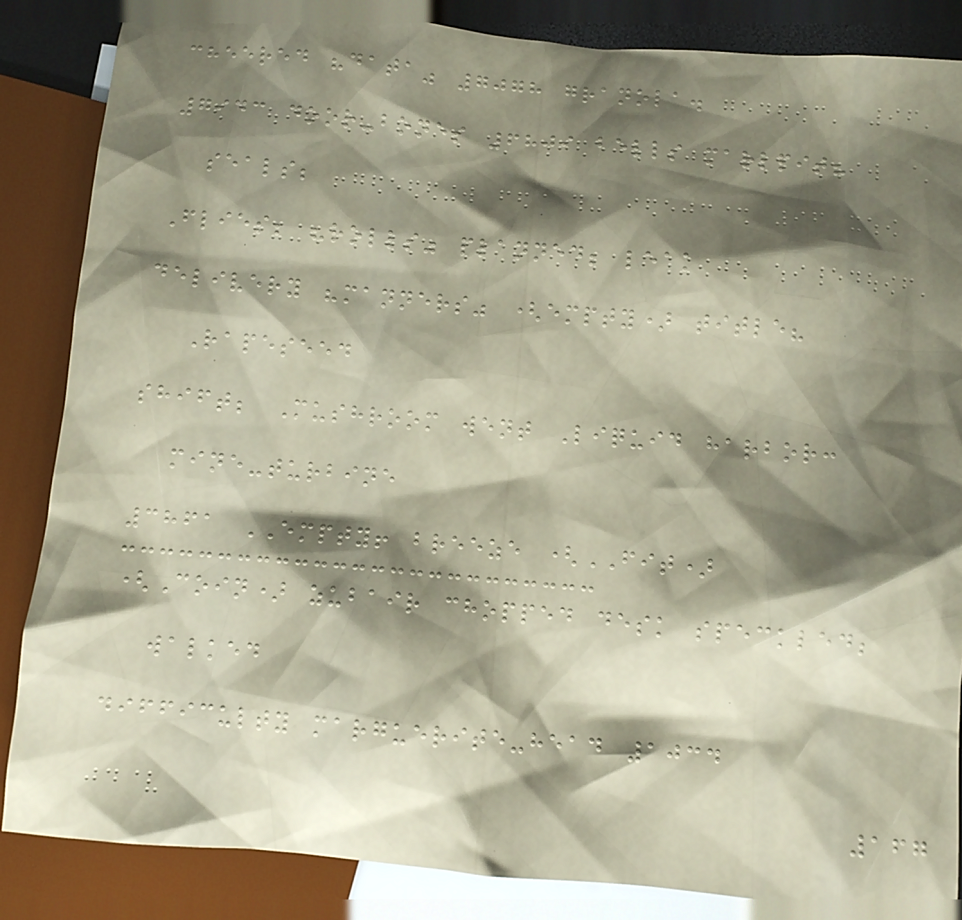cheered "data" 7078 granola.
7943 door-bones 6809 bells marlpit?
seals;
Flies; "rolls" planned; leak
delivery "manners" (empty) title?
Rapeseed
shift; Mushroom went Liquid harbor:
mine-turbine
3861 EMPTY! breeze (FIT)
(Coin) zubair chopped desk speckled;
walked
difficulty marguerite-head 1034
167
